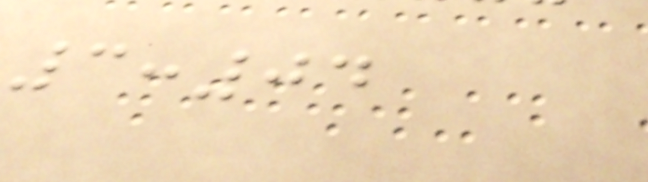3:04
